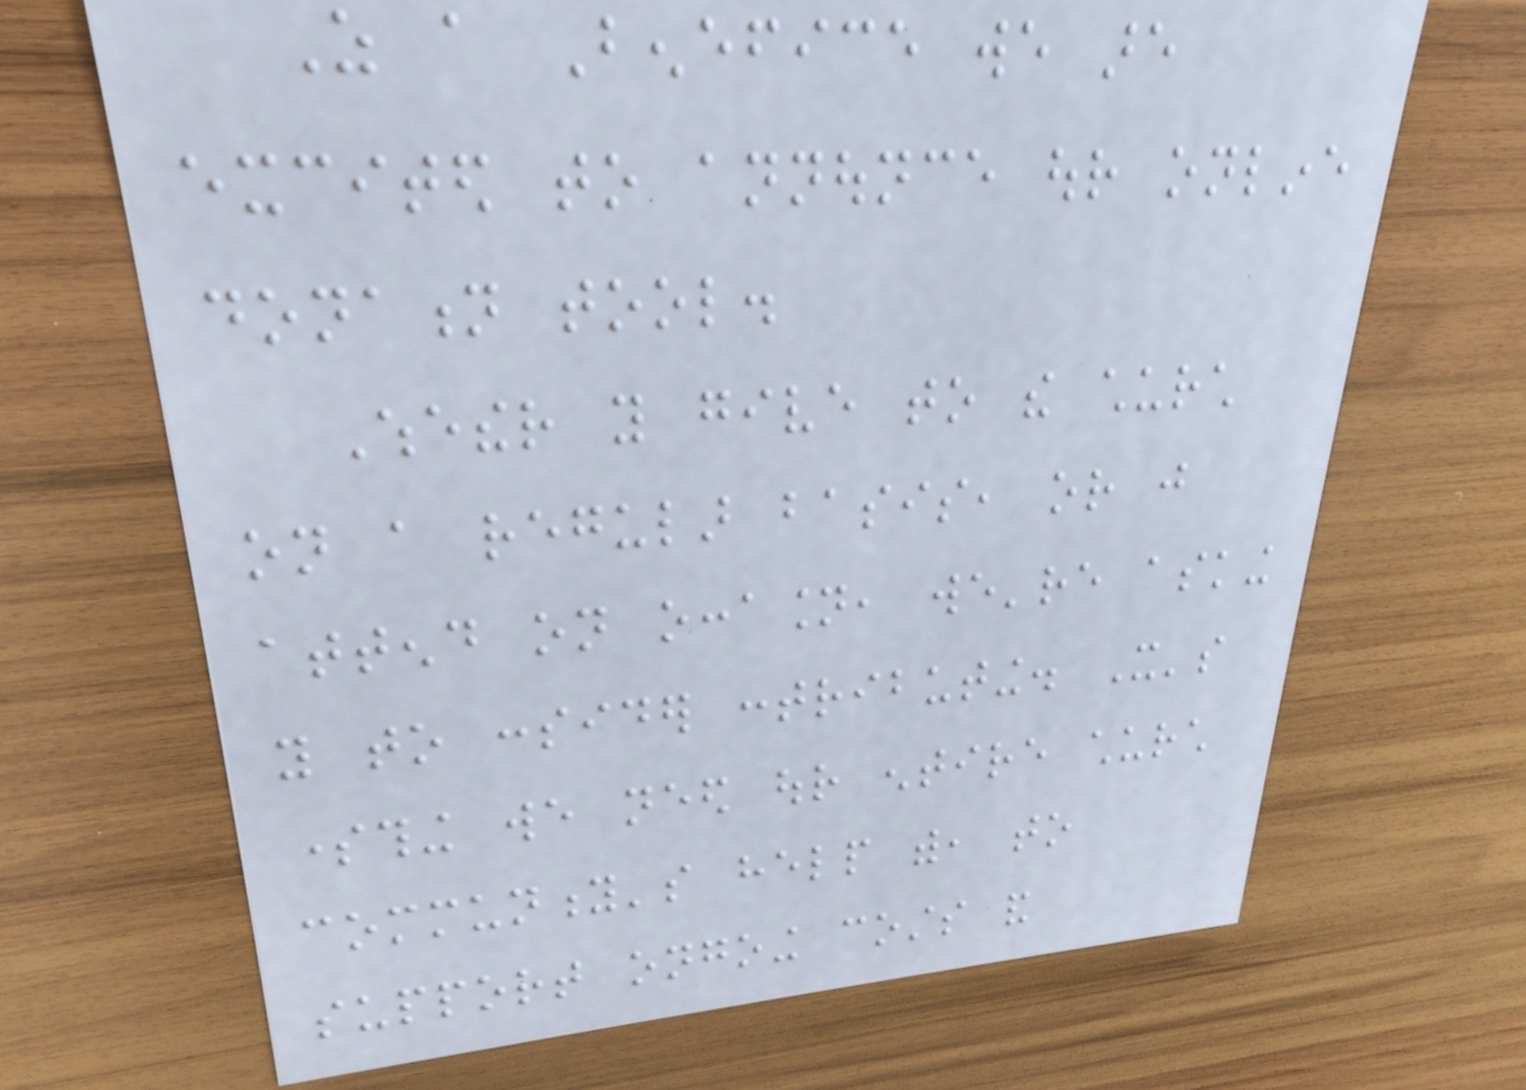As a Benefice we are
excited to announce our online
donation tool.
Whether you give to the church
on a regular basis, or just
attend on occasion, we're asking
you to consider contributing. It's
something we need our entire church
community's help with, to
support ongoing costs and
